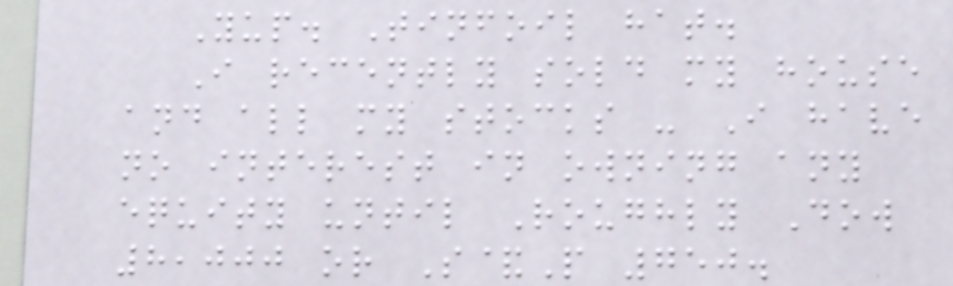Yup. Tinfoil hat.
I recently sold my house
and all my stocks - I have
no interest in owning any
equity until Roughly Dow
8,000 or S&P 750.
